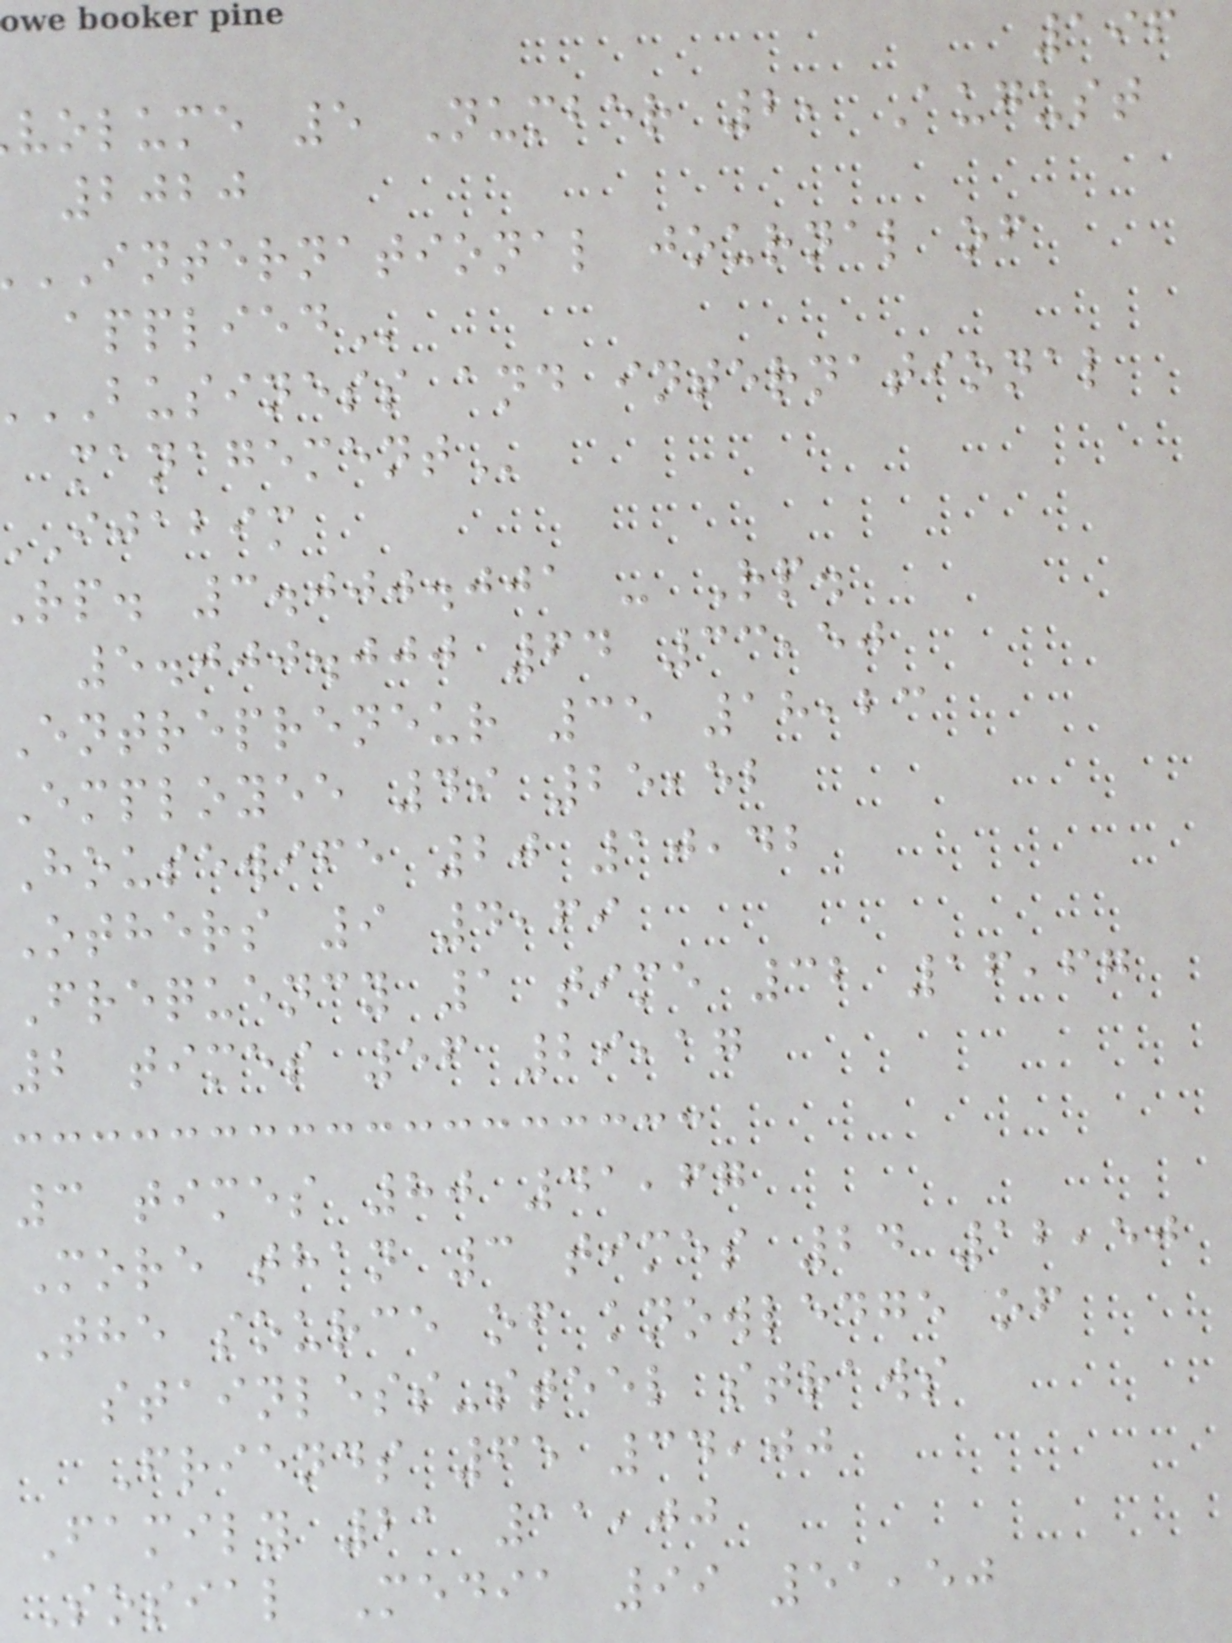196
volume 5 Number 2, August
2020
INTERNATIONAL journal of
BUSINESS and international
ijabim
rp. 3.000.001 - Rp.
5.000.000 64 33,50
entrepreneur 35 18,23
Employee 49 25,52
Housewife 20 10,42
Others 9 4,69
Frequency 1 time 32 16,67
2 times 56 29,17
3 times 80 41,67
More than 3 times 24 12,50
The source of knowledge of
stainless-steel straws
Friends 65 34,00
Family 21 11,00
Sosial Media 99 51,50
